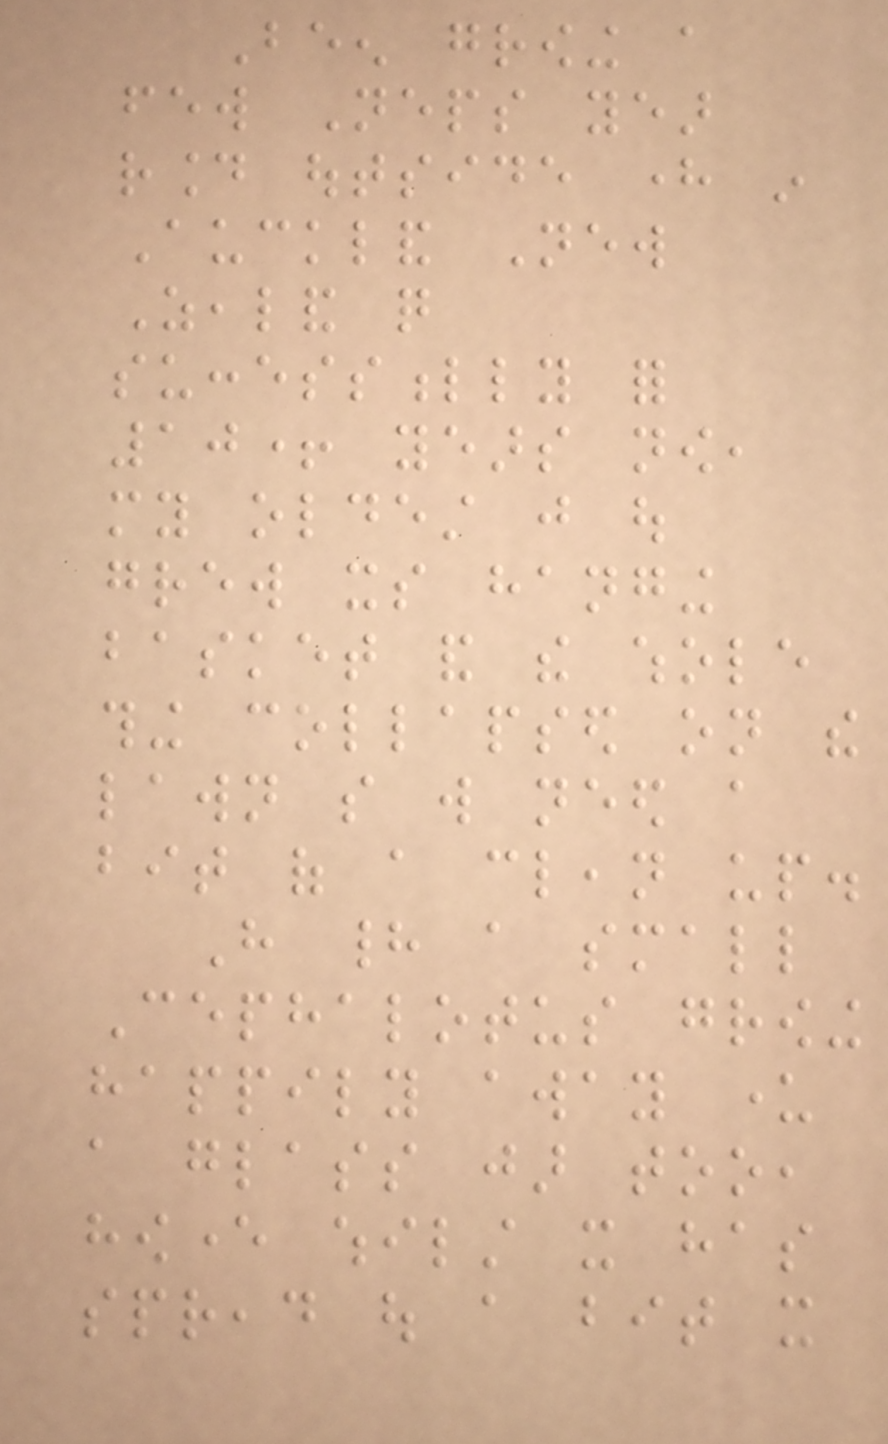Been growing a
few Neps year
round outside here in
Auckland New
Zealand quite
successfully for
10+ years now,
my oldest just out
grew its hanging
basket and the whole
thing collapsed on the
lawn so will need a
bit of a clean up.
Have had a small
Cephalotus growing
happily away under
a glass jar too,
however whilst it has
spread out a bit it
